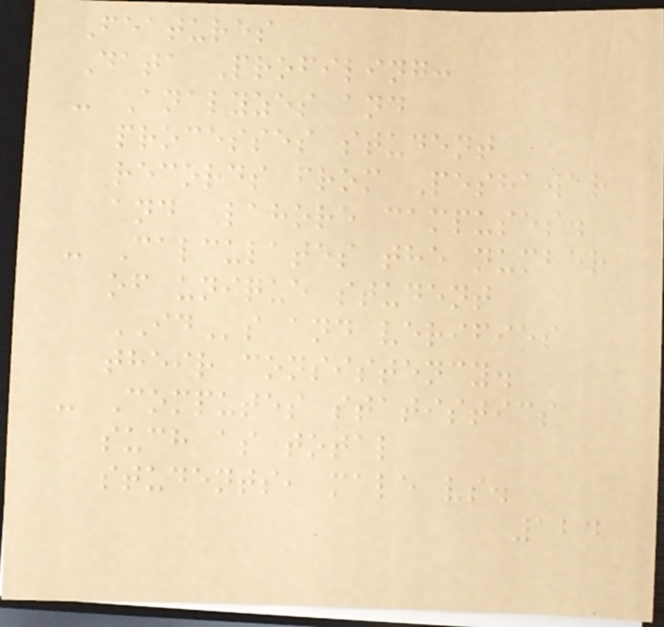Features
Data Profiling:
- Analyzes and
processes student
records from Peshawar
and Lahore campuses.
- Calculates the number
of unique student
IDs and verifies
their consistency.
- Computes statistics
such as total
students, male vs.
124
